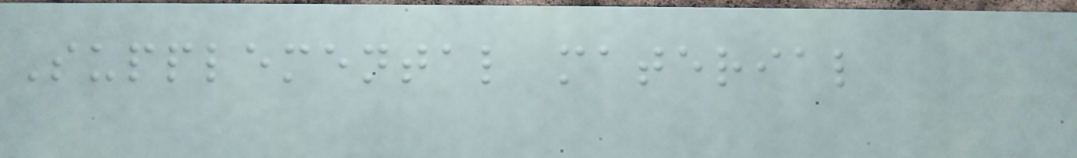Supplemental material
